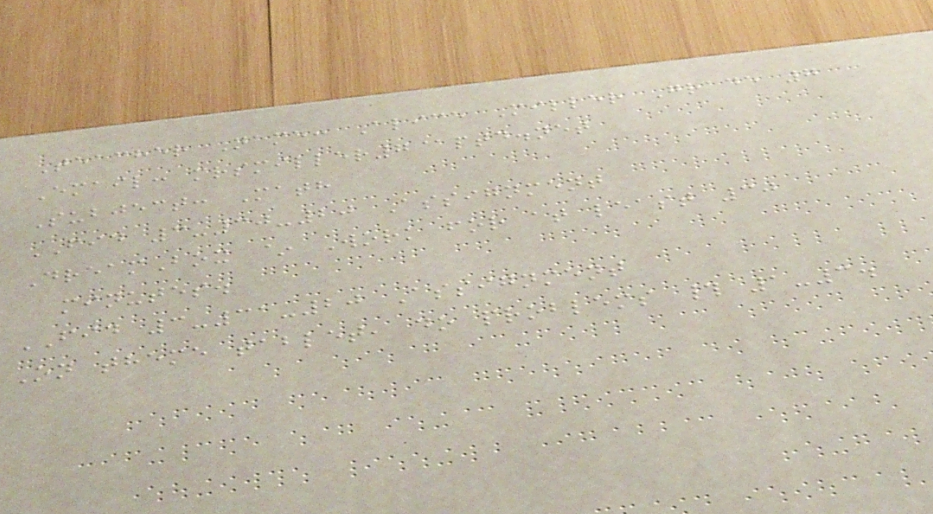Teacher Name: Alice Miller Grade 7
Email: mrsmiller7@ptd.net
Subject: Math
FID 3-30-20 Assignment
DreamBox ~ Work for at least 30
minutes.
FID 3-31-20 Assignment
On theme tablet, do problems # 1-3.
